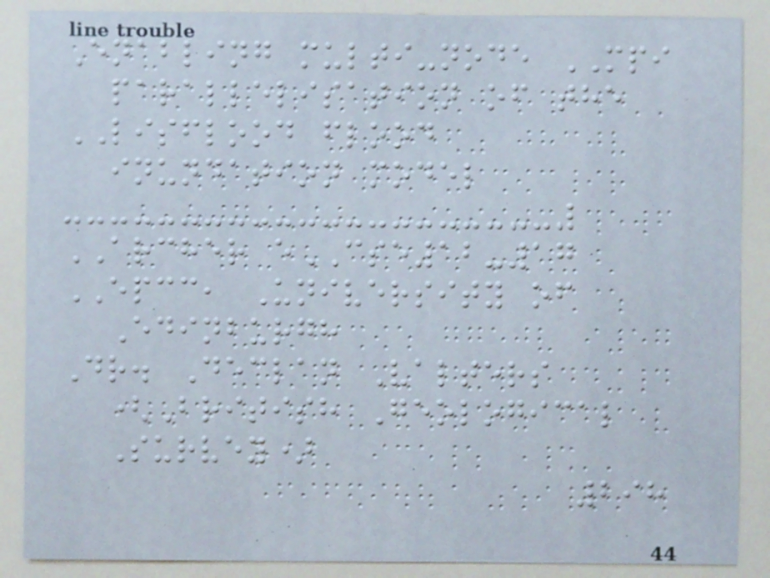Enabling multi-node MPI
parallelisation of the
LISFLOOD flood
inundation model
ARCHER eCSE12-17
EPCC, University of
Edinburgh
Dr. Declan Valters
(British Geological
Survey)
298
